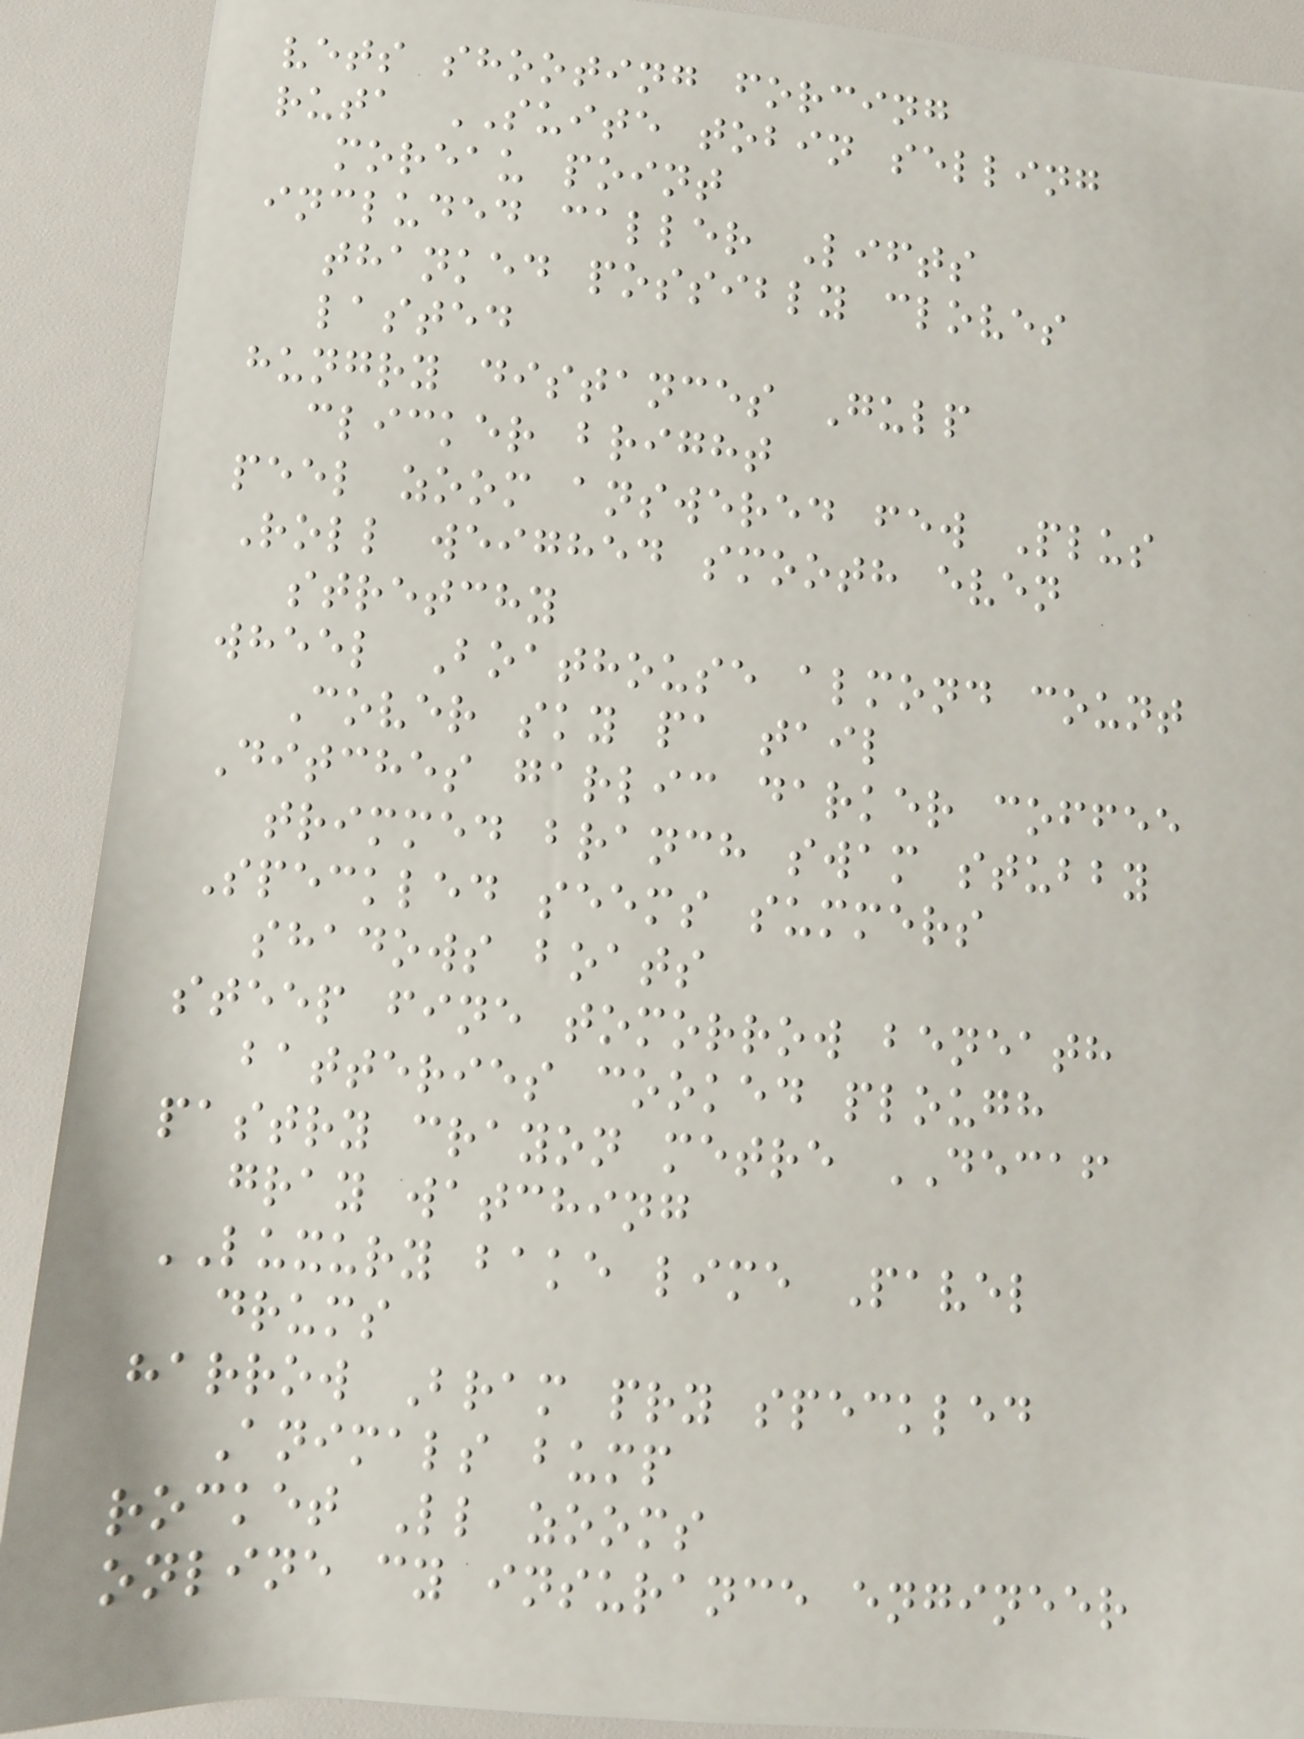vets shooting forcing
ruta SUITE tobin selling
moreau point
included caller Lifts
thanked possibly cloves
lasted
hungry distances Gulp
clicker bright
peel zoom answered few Plus
Roll weighed smooth even
stretchy
wheel Boathouse almond count
Cover sky pa tail
Ditches garlic darker coffee
trimmed branch swam stubby
Speckled seems summers
shadows boats
steep fine tomorrow beneath
batteries cooked plough
pastry crayon metre DECAF
gray watching
LUXURY bake lime Pavel
drums
harrow Bram pry speckled
Animals bump
rocket Ll zooms
online cy insurance engineer
